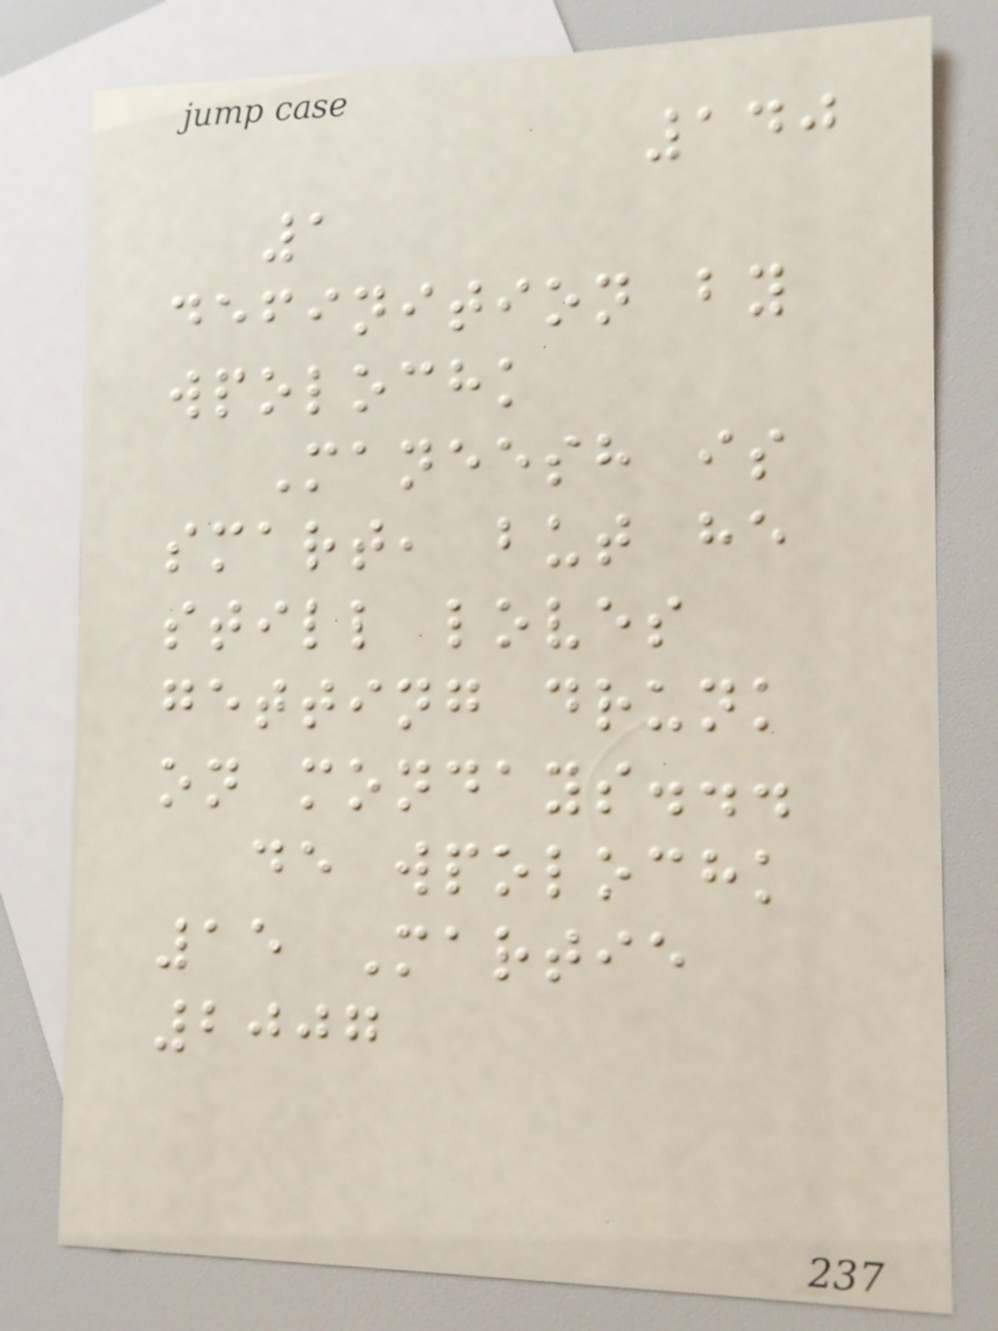140
1
definition by
wpolochk
Maneesh is
smart, but he
still loves
getting drunk
on mondays...
de wpolochk
15 Martie
2007
